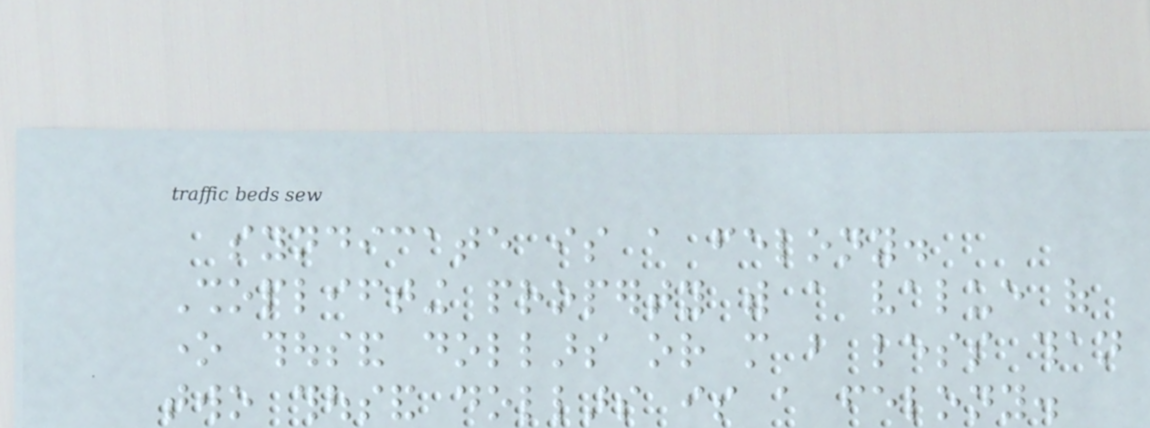syndicate is a felony.
Shoplifting property with a value of
one thousand dollars or more but less than
two thousand dollars is a felony.
